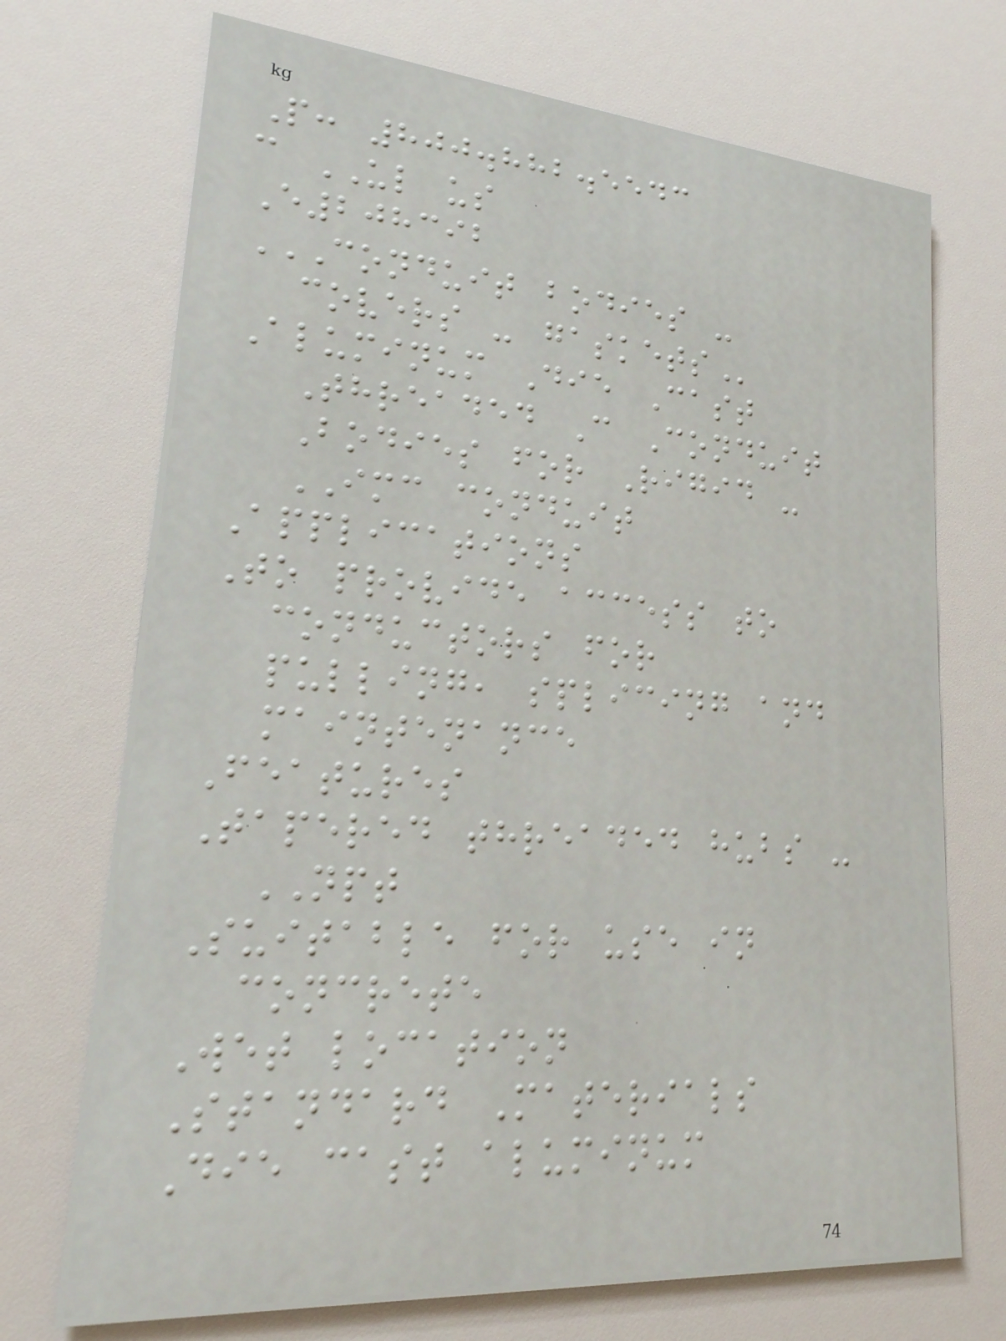P: 800.882.5543
c UL us
E208392
CONDUIT BODIES -
COVERS - GASKETS
Aluminum Die Cast
Threaded C Conduit
Bodies for Rigid -
IMC conduit
Applications
To provide access to
conductors for
pulling, splicing and
maintenance
Features
Tapered threaded hubs -
NPT
Suitable for use in
concrete
Wet location
Standard Materials
Die cast aluminum
